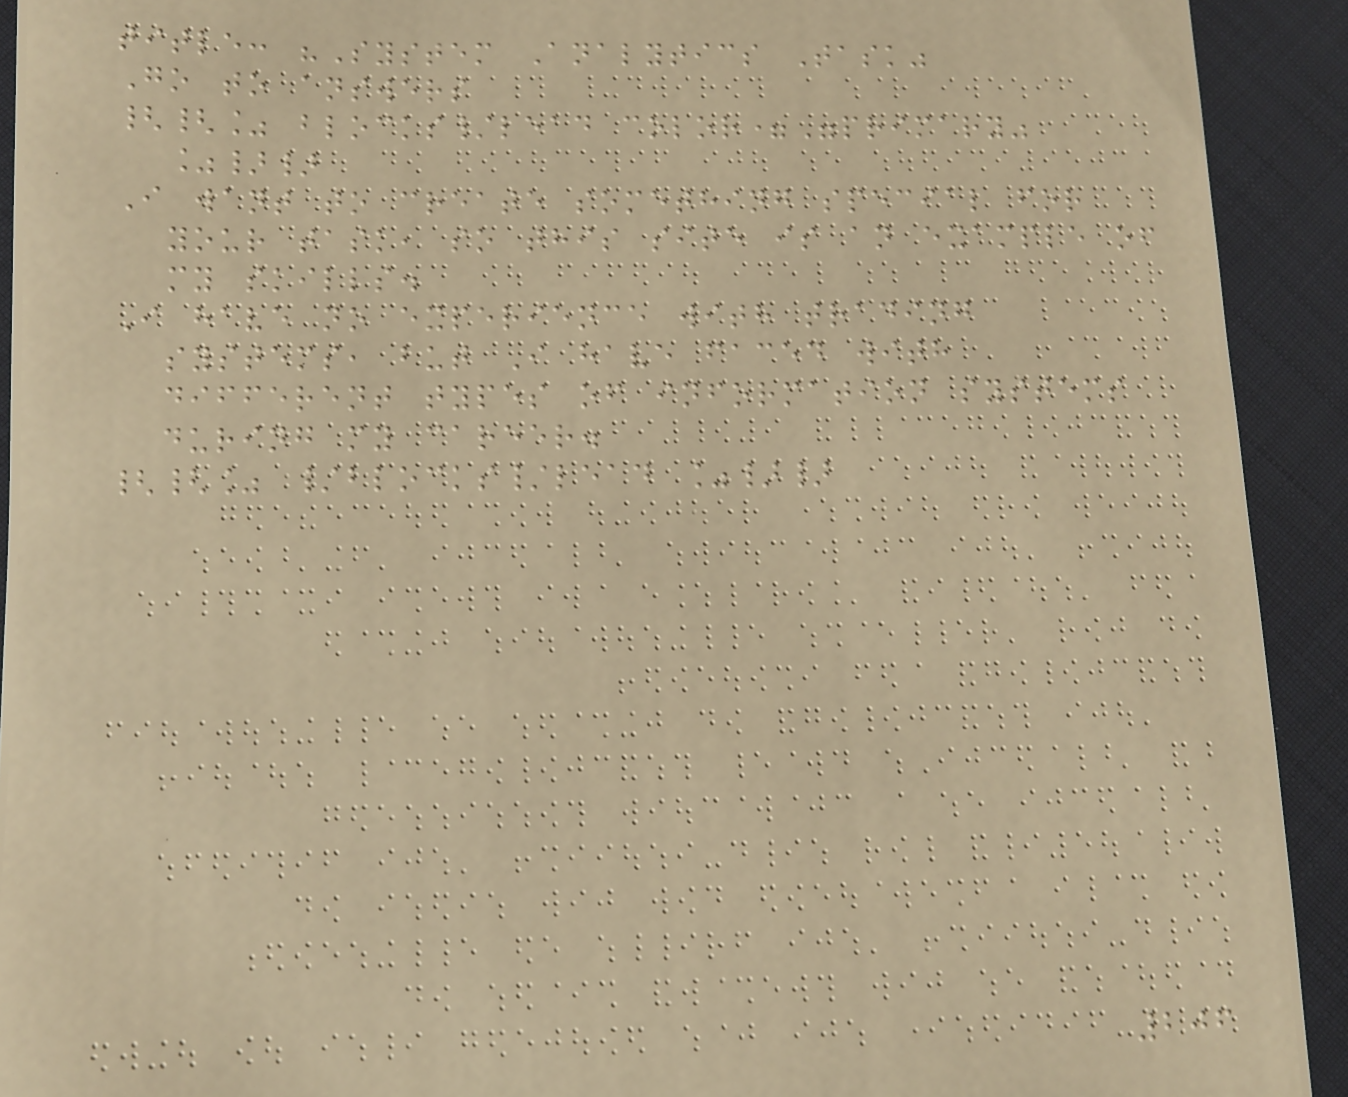title: "System Analytics Task"
Go to answers
{{% blocks/lead color="primary"
%}}
I want to create something special for
your task, so this site is an example of
my skills.
I have no experience with trading
systems, but I have faced with
different types of information systems
during my career.
{{% /blocks/lead %}}
206
